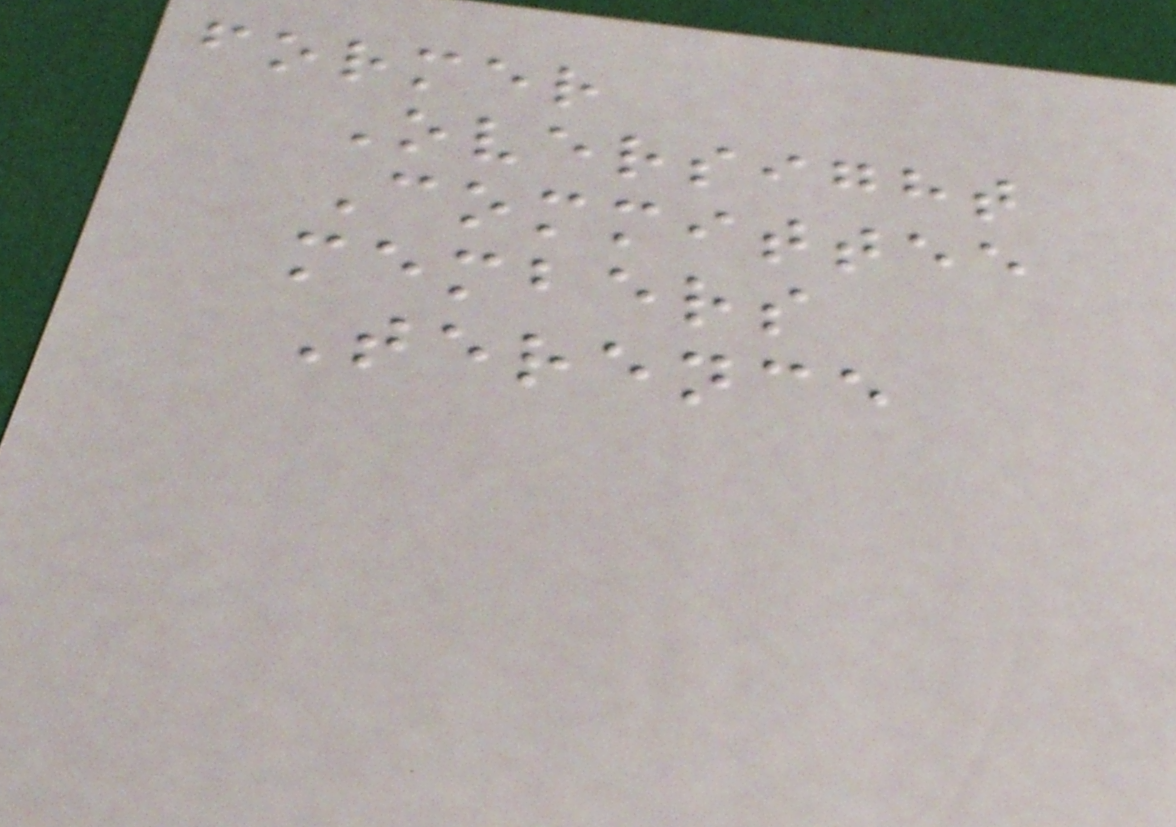former
Oversight
Committee
members
Terence
